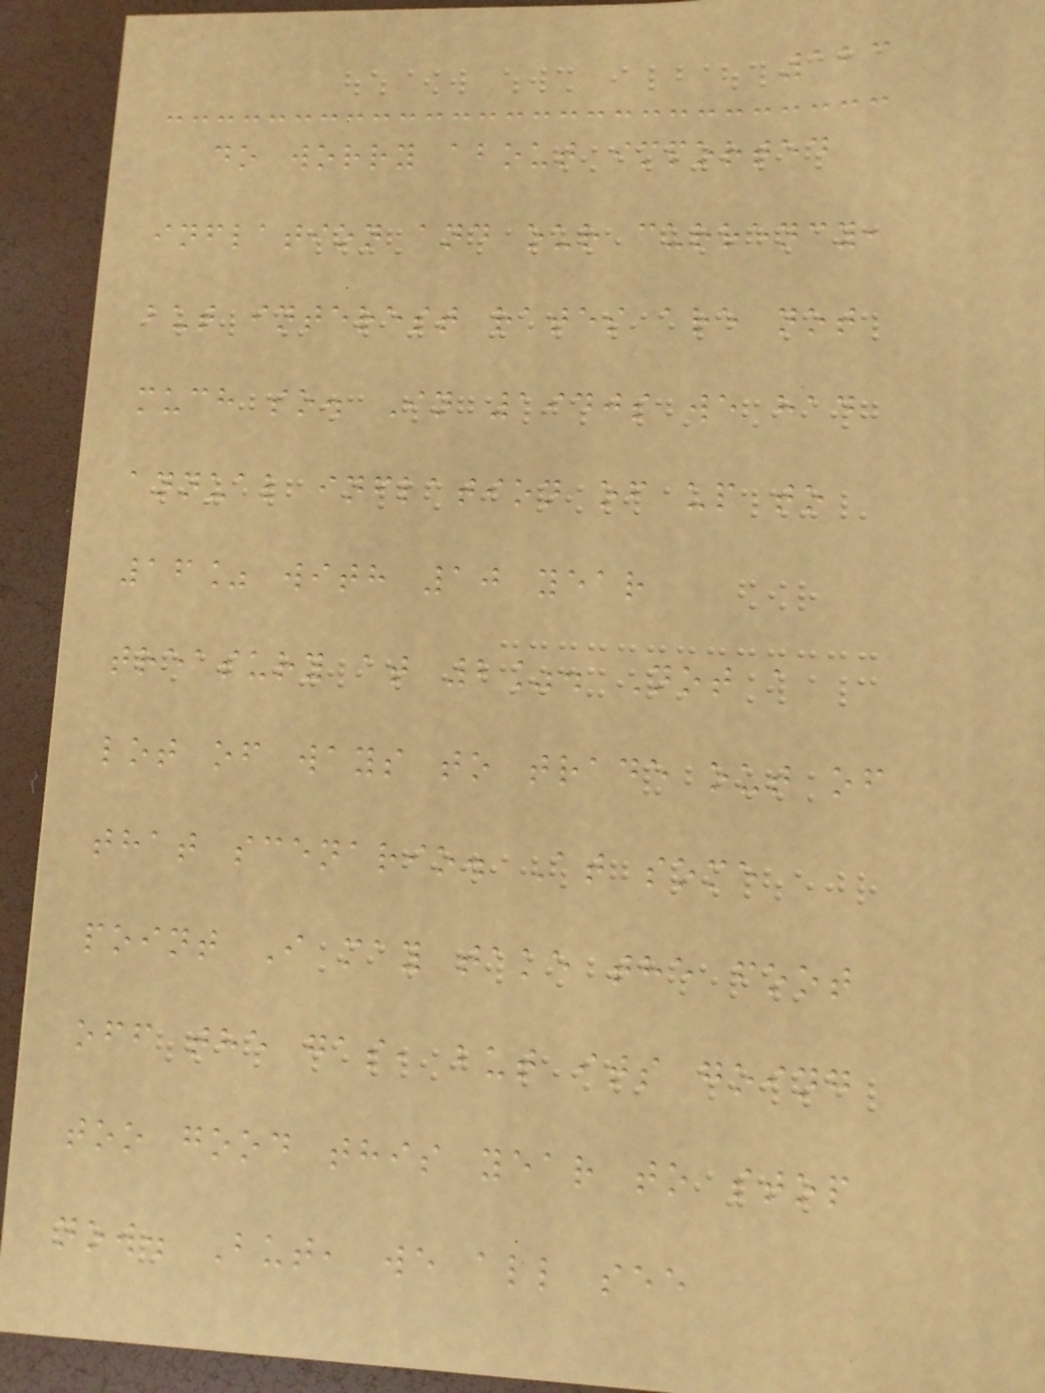123
do worry about imported
inflation and our currency,
but interest rates are not
much so. In 1940s we had
annual inflation of up to
16% with 10 year
treasury at 2%. Not a
lot of ways to trade out of
that scenario. At some
point I may take the foot
off the gas, but its going
too good this year to stop
now. But, we all see
